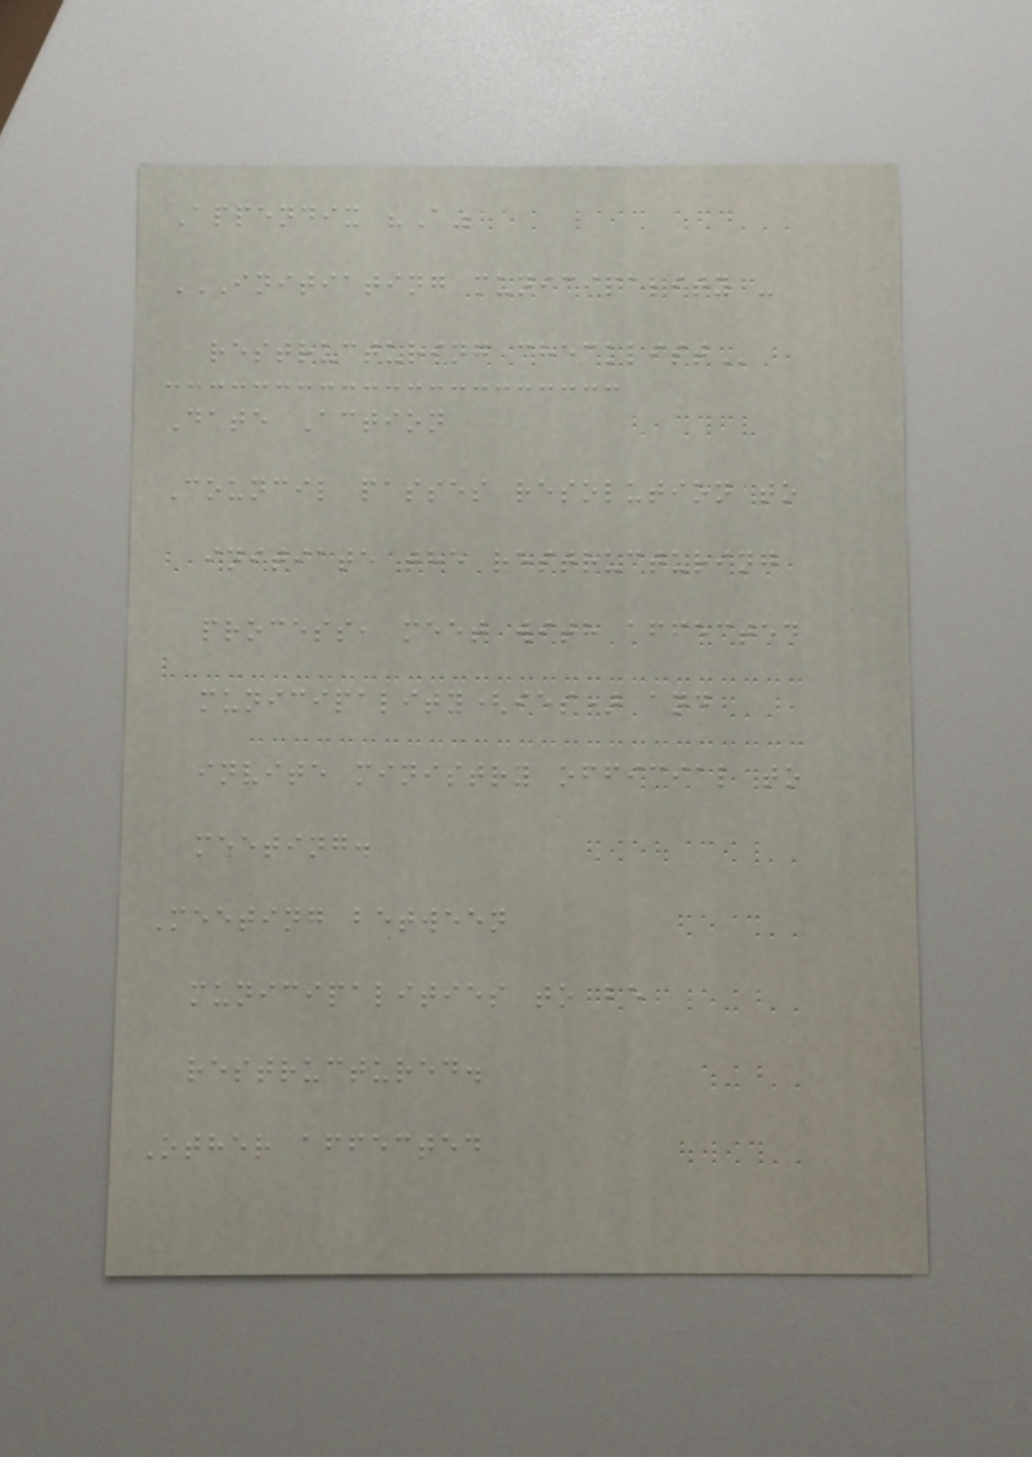Appendix "A"
INITIATING MUNICIPALITY -
RESTRUCTURING CHECKLIST
Date Action
Council passes resolution to
initiate the restructuring
process, meet with affected
municipality(ies) and
invite ministry official to
meeting.
Meeting between
municipalities to be
restructured.
Other affected
